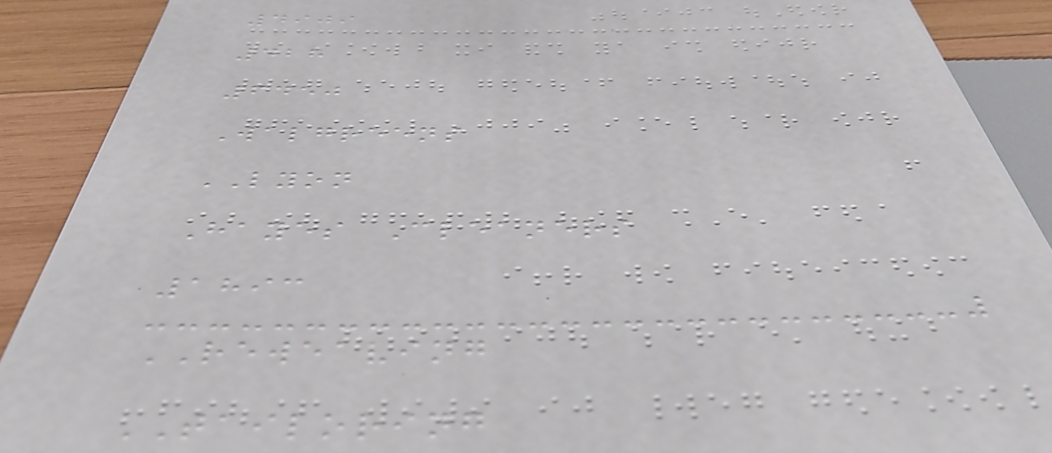4909
428
6450
Walgreens
LYON
Hayes Cleaners
1893
REWEAVING
TAILORING
